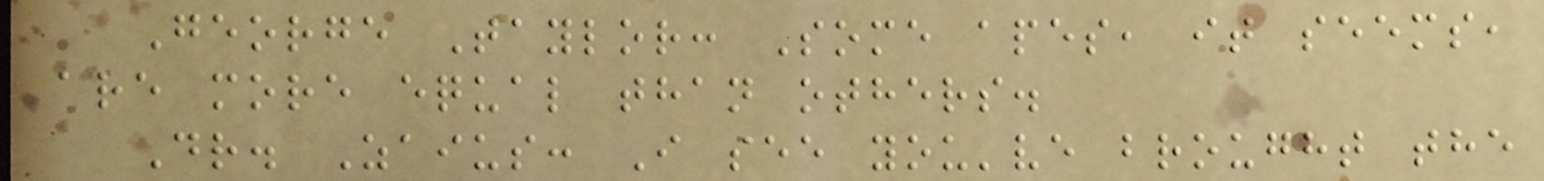George Taylor: Some apes, it seems,
are more equal than others.
Dr. Zaius: I see you've brought the
